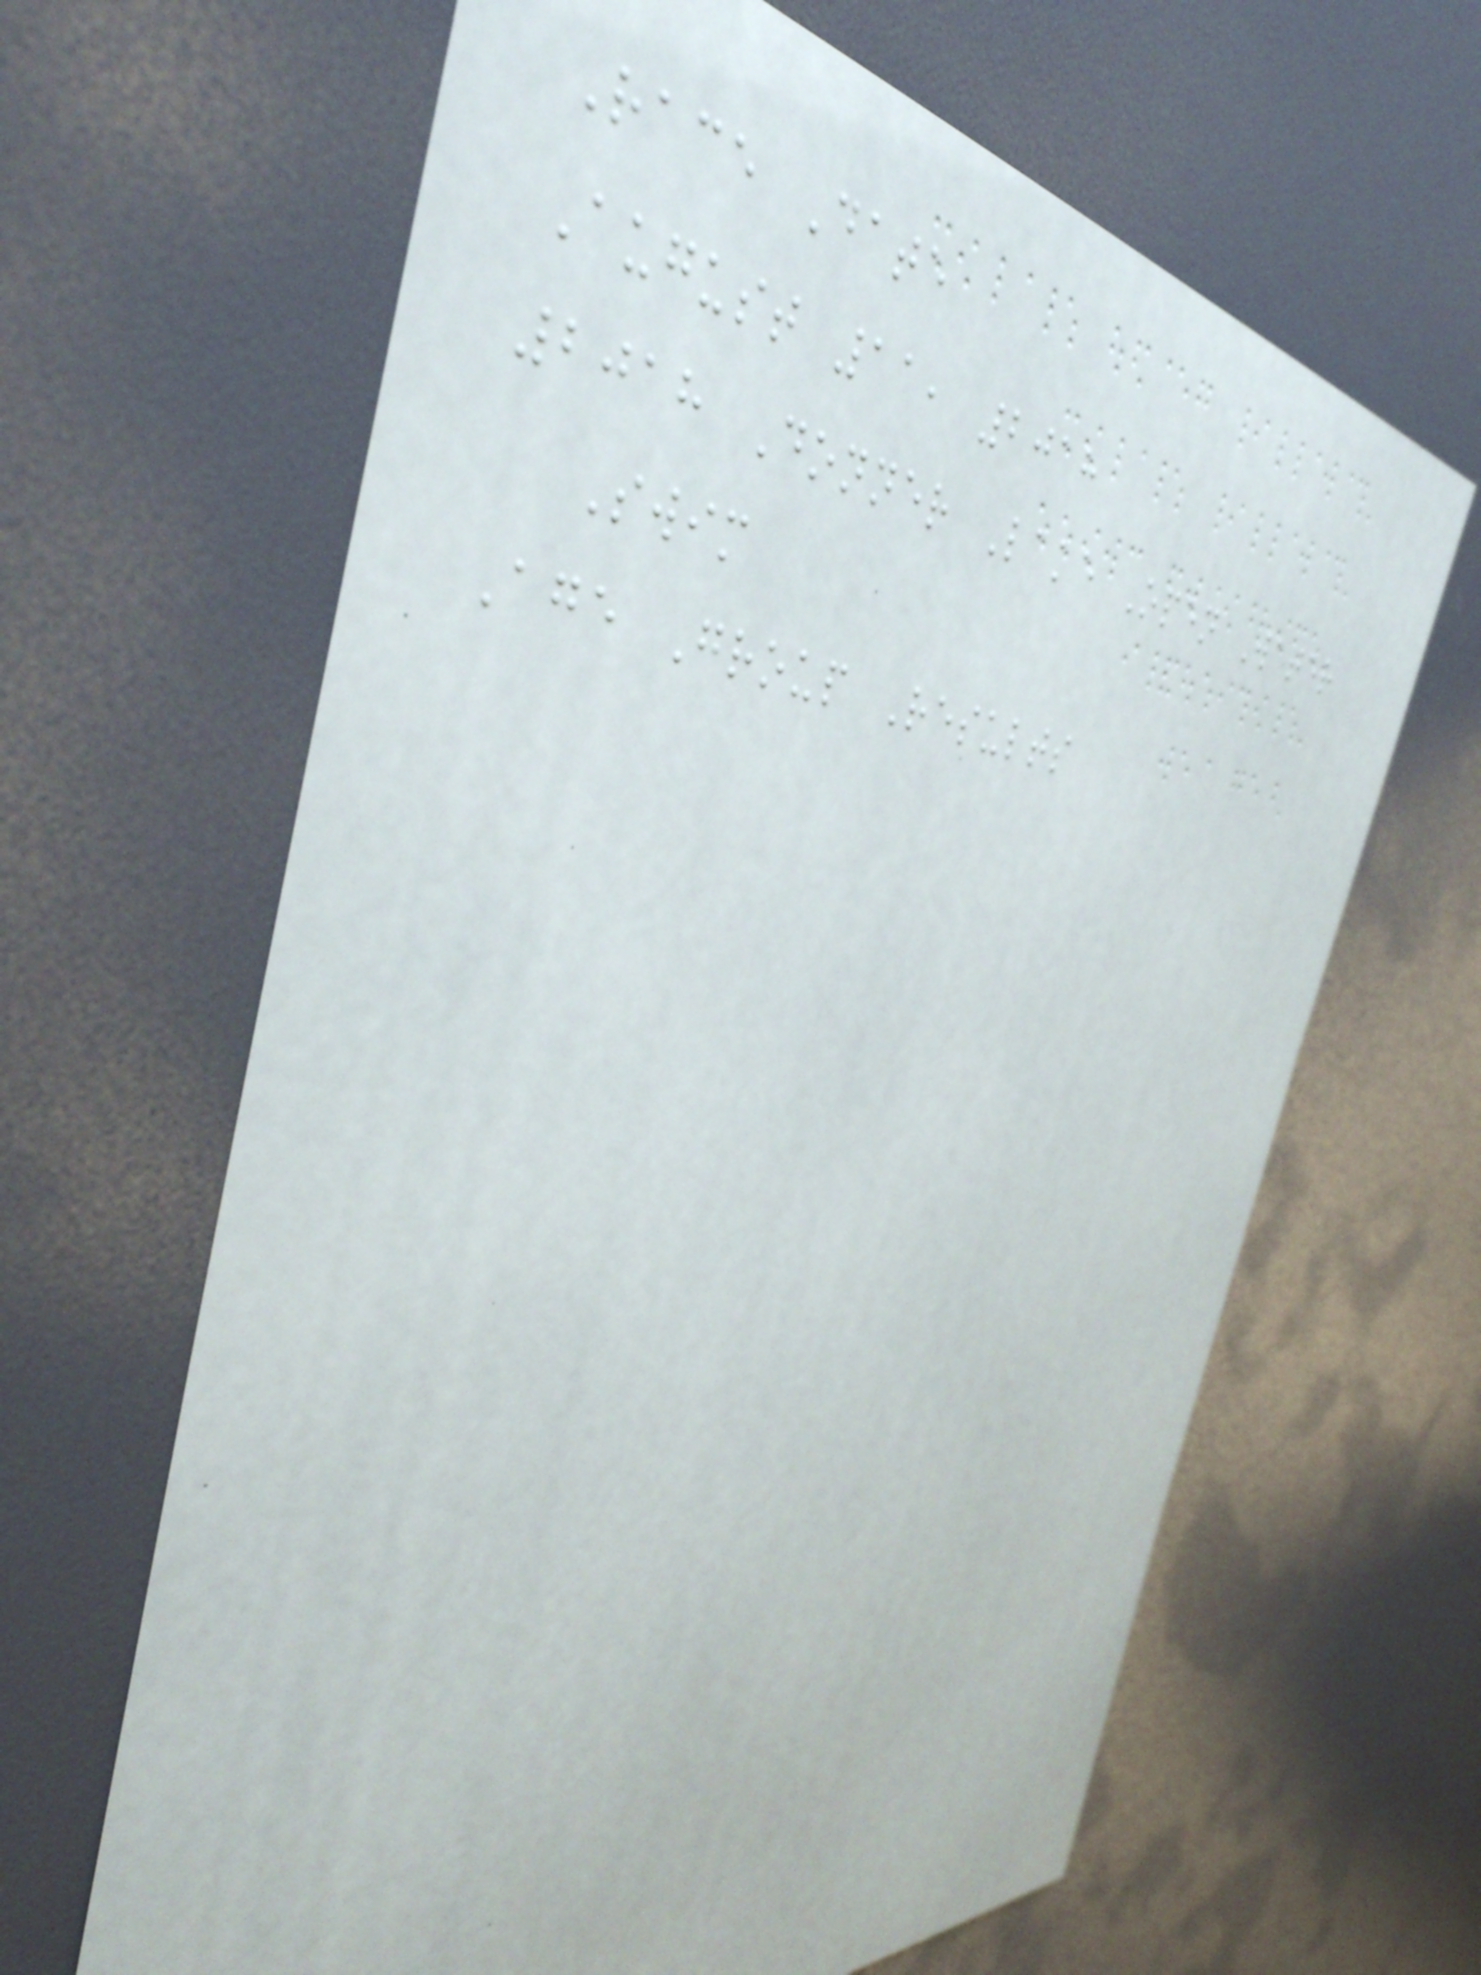Race Date
August 11, 2018
2018 Donner Lake Open Water
Swim
Age Group Results
